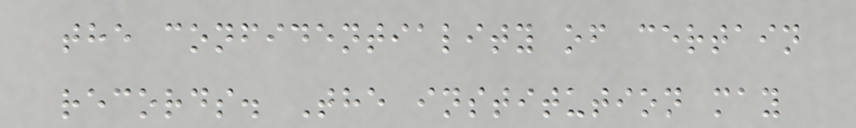the confidentiality of certain
records. The institution may
